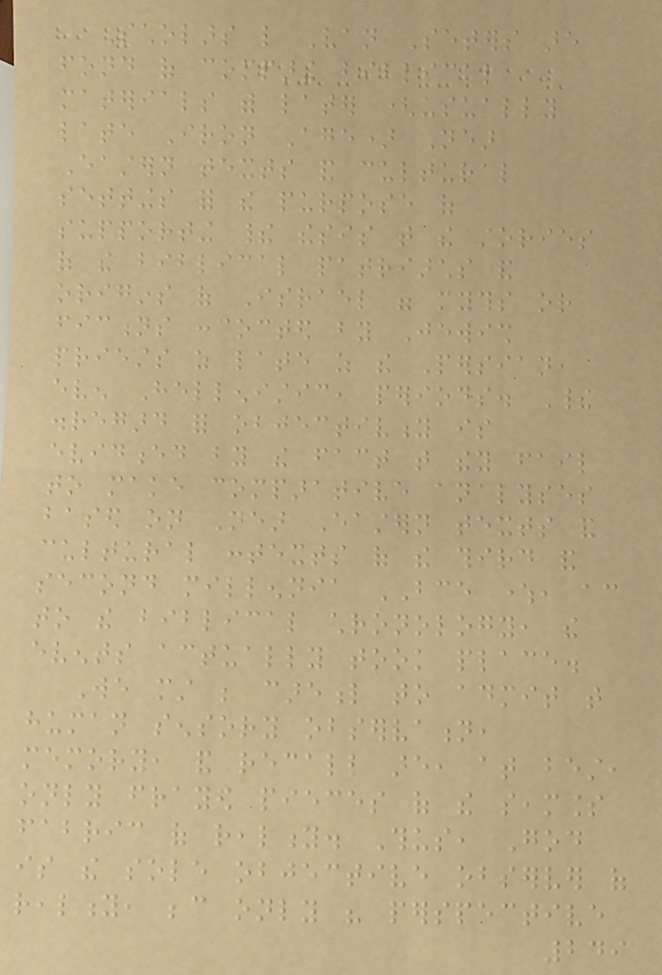Scholars like Van Seters are
fond of comparing biblical
materials with later (usually
late Iron Age) Near
Eastern texts and cultural
settings for the purpose of
supporting their thesis that the stories
of the biblical patriarchs and
origins of Israel were myths or
fictions concocted by Jewish
priests as late as the Persian,
even Hellenistic, periods. Their
disregard for objectivity is
evidenced by the fact that they fail
to make comparative analyses
based on Near Eastern texts and
cultural contexts of the third and
second millennia BCE where, according
to the biblical chronology, the
events actually took place.
We must be careful to admit that
human sensory observation,
memory, and recall are, at best,
only frayed pieces of the seamless
fabric of reality. Thus, God
is the sole objective observer of
reality, because only his perspective
249
